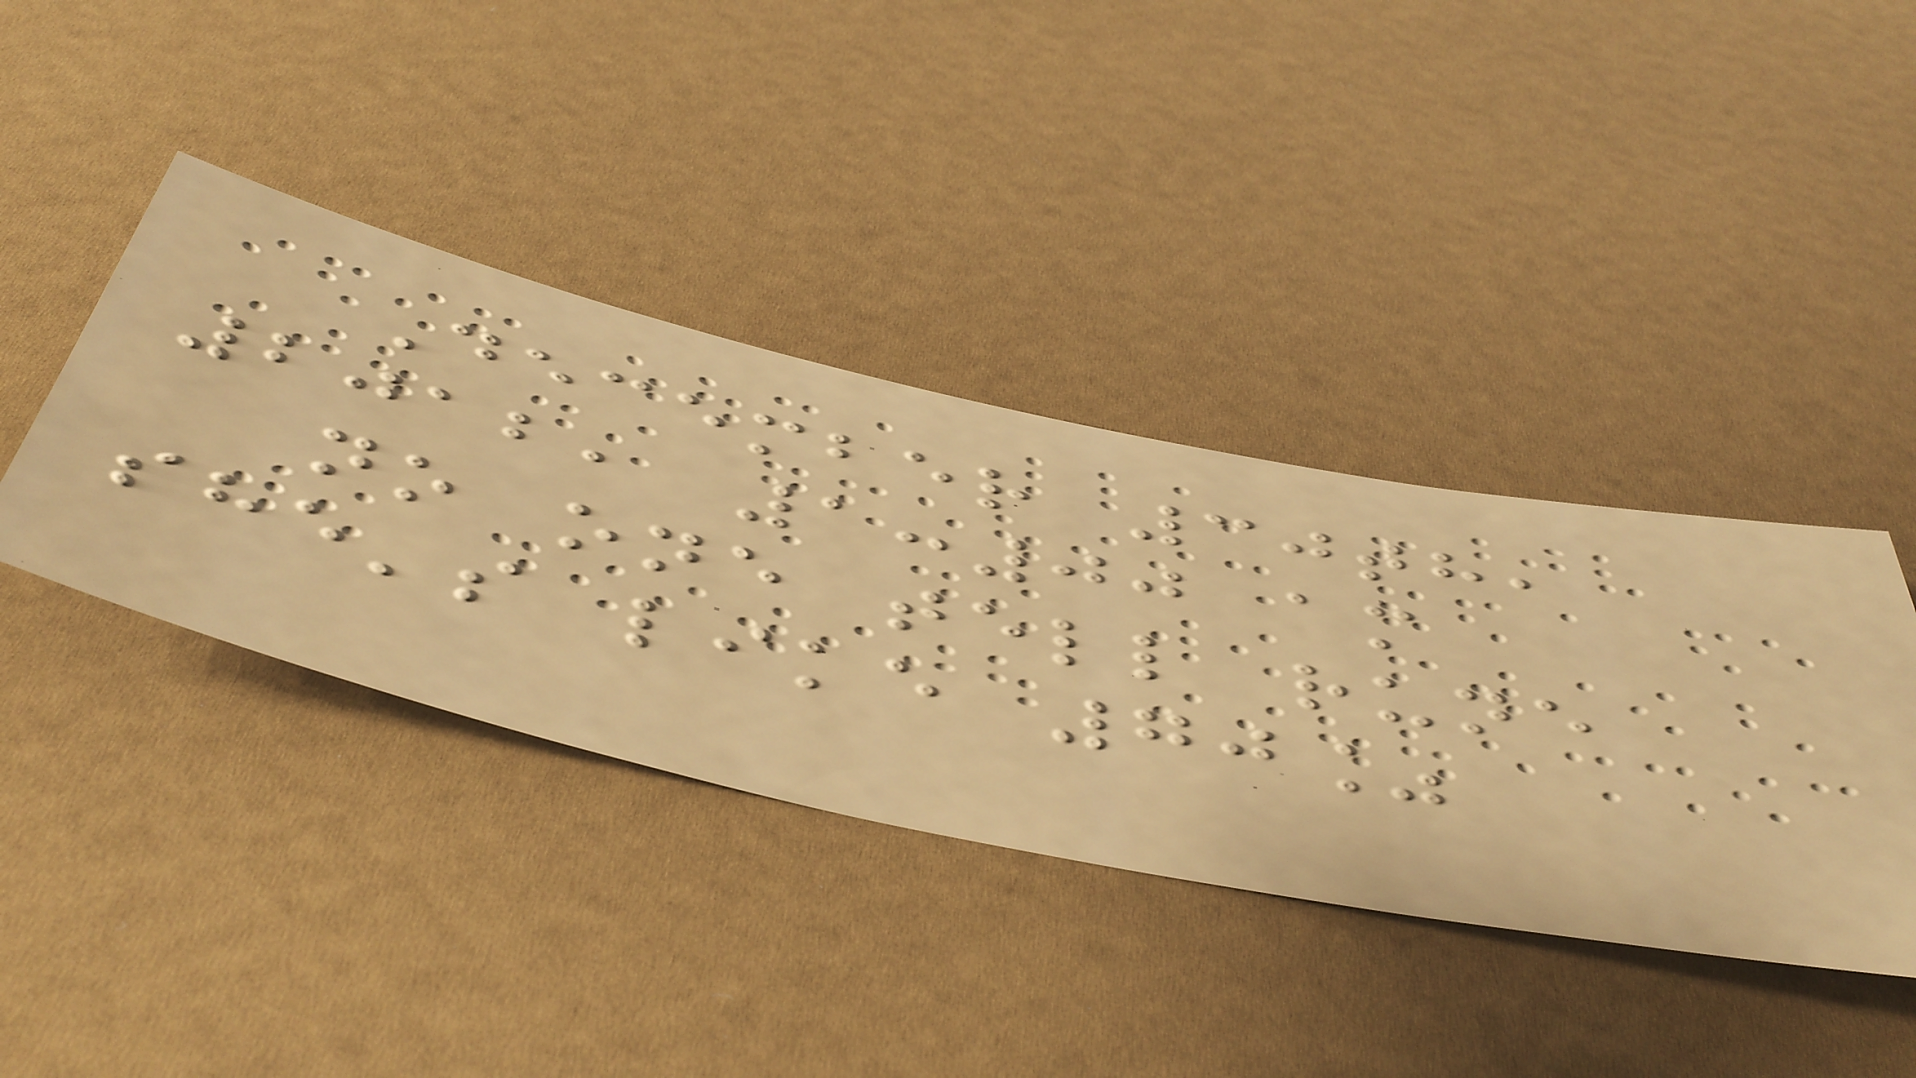December 30th,
2012, 1:00 am
no one tell rune
she's like 70%
